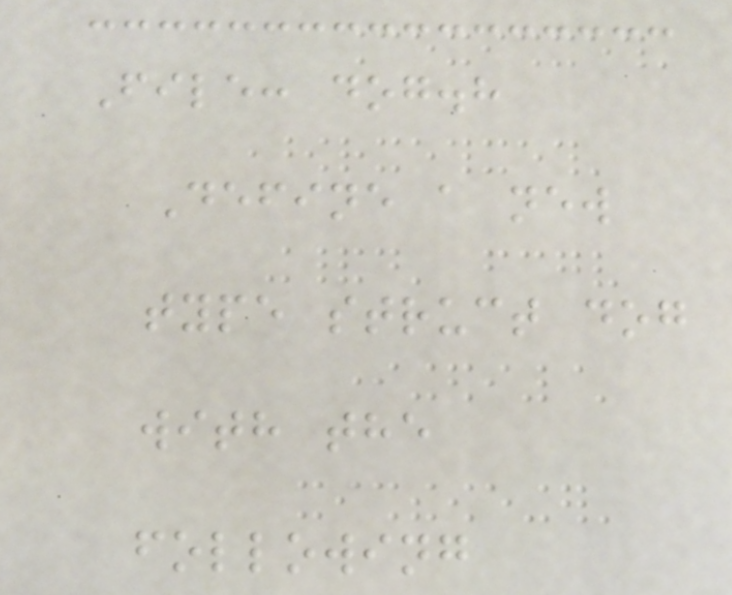File: dog.h
Define a new
type struct dog
with the
following
